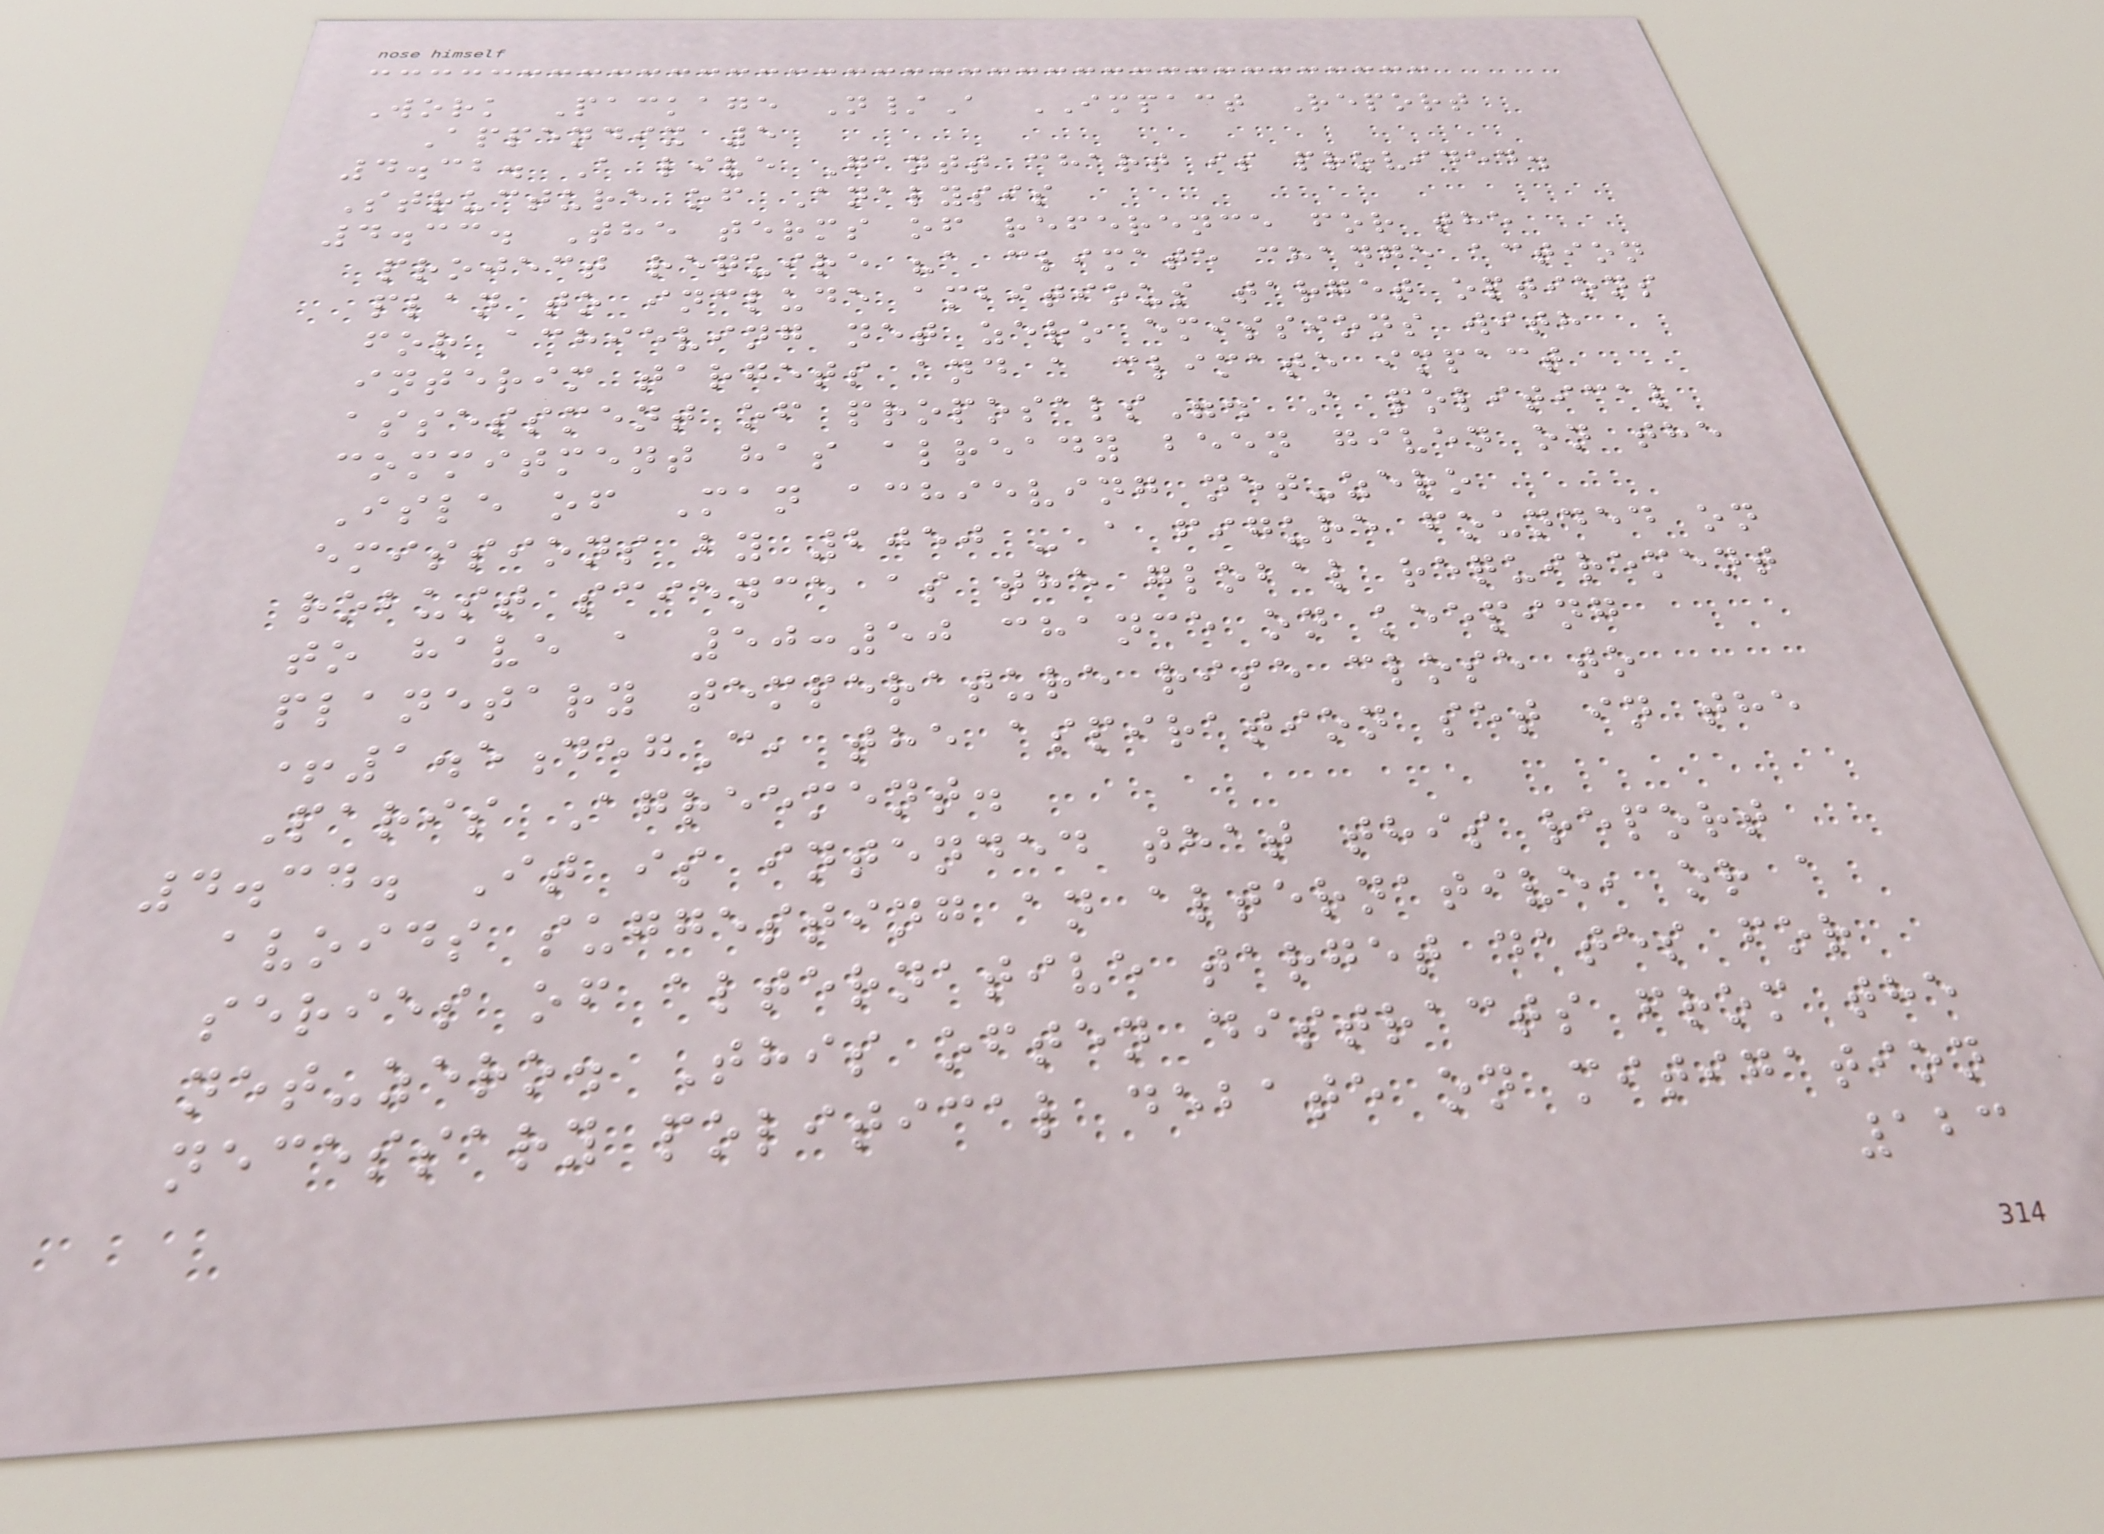Work Package N/A IMPACT Report
Appendix 5
4.32. A live Gantt chart is provided.
Structure of Analysis
4.33. The terms of reference for the
project require "a climate change action
plan to include ambitious target options
for achieving net zero emissions with
interim targets and a climate impact
assessment of proposals". A political
commitment has already been given on the
Isle of Man achieving net-zero
emissions by 2050 - a figure founded on
robust science as the global requirement
to have a 50:50 chance on keeping
planetary temperature rise close to
+1.5degC, the aspiration set in the
Paris Agreement.
4.34. It is intended that this report
avoids suggesting an alternative, or a
series of alternative target dates for
net-zero. This often distracts from the
necessary political debate on mitigation
123
